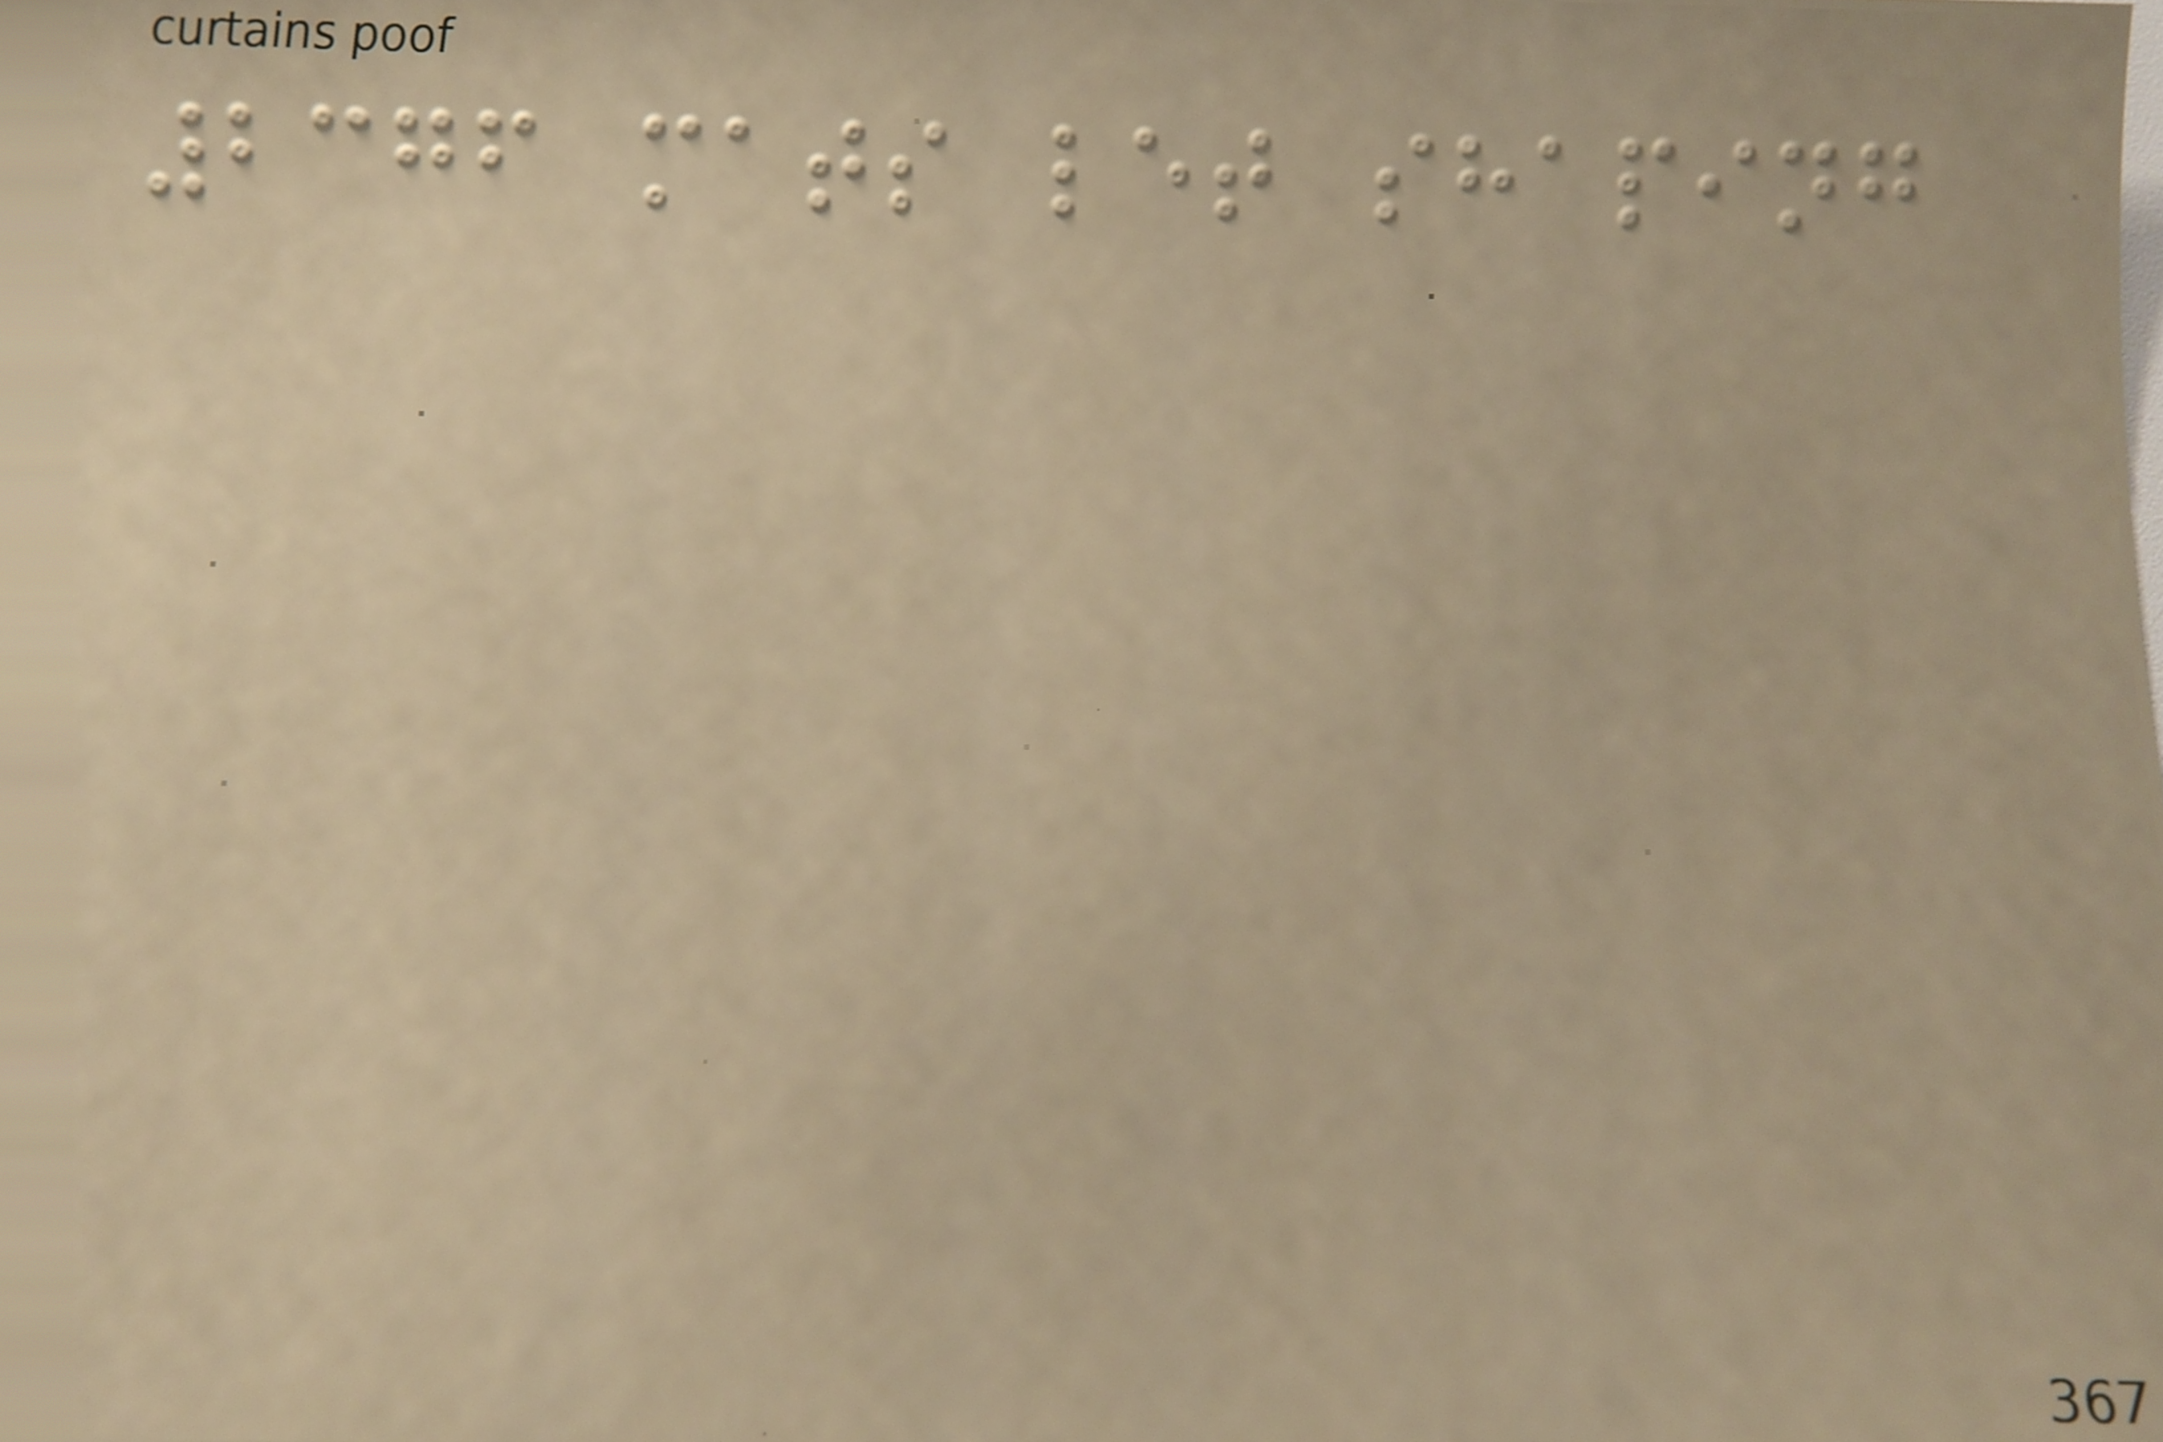2376 mats let shaping
